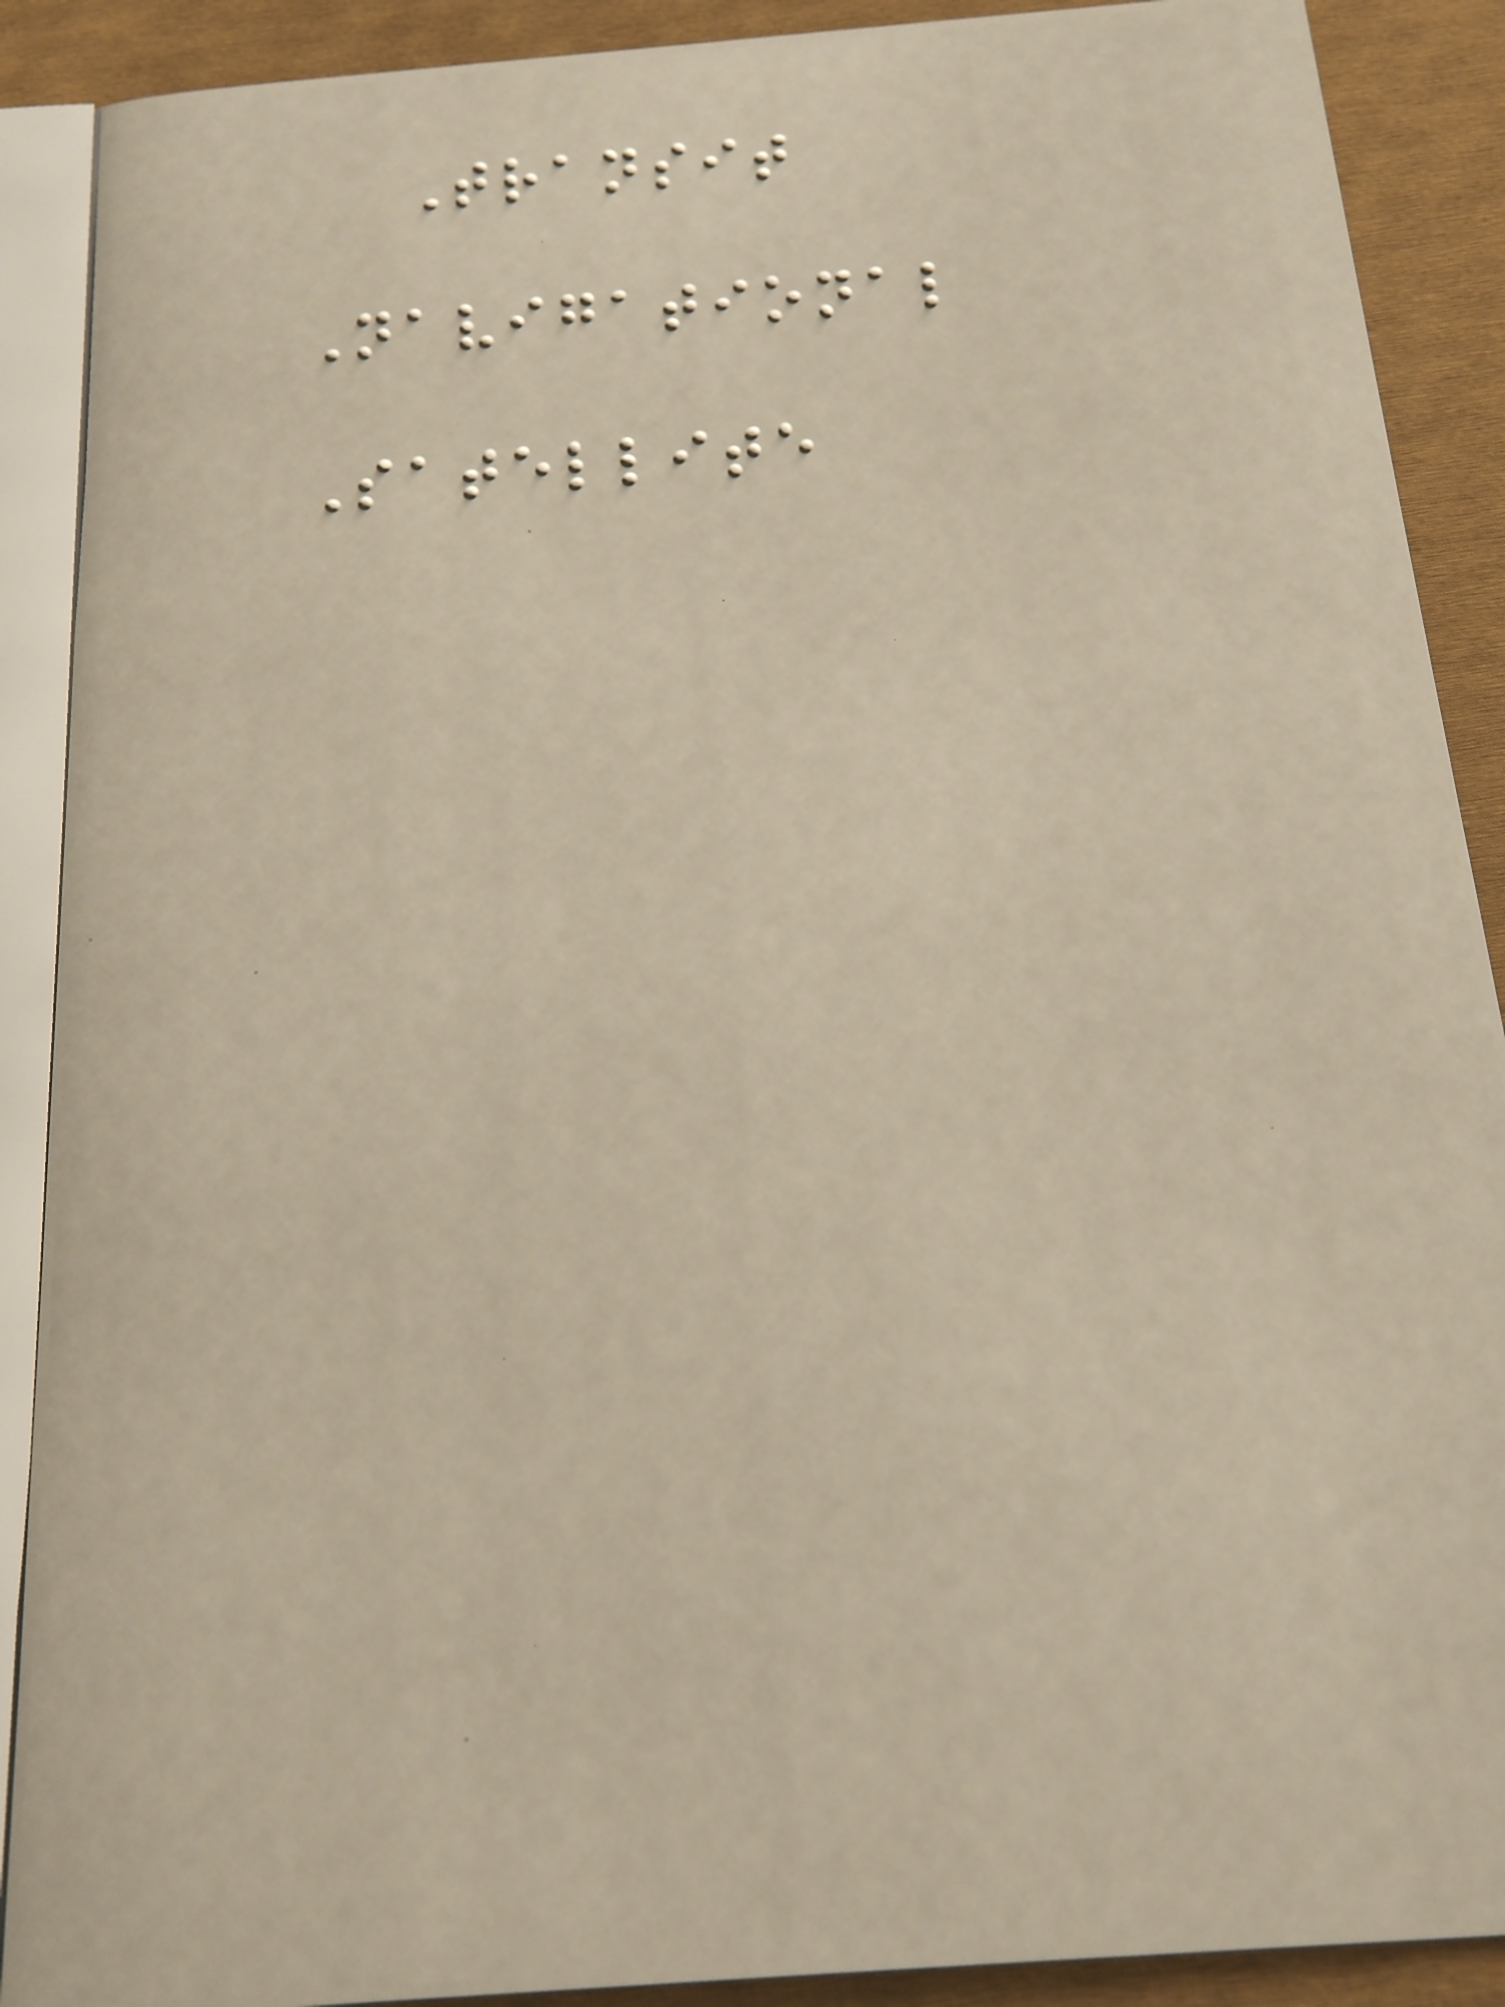Transit
Navigational
Satellite
